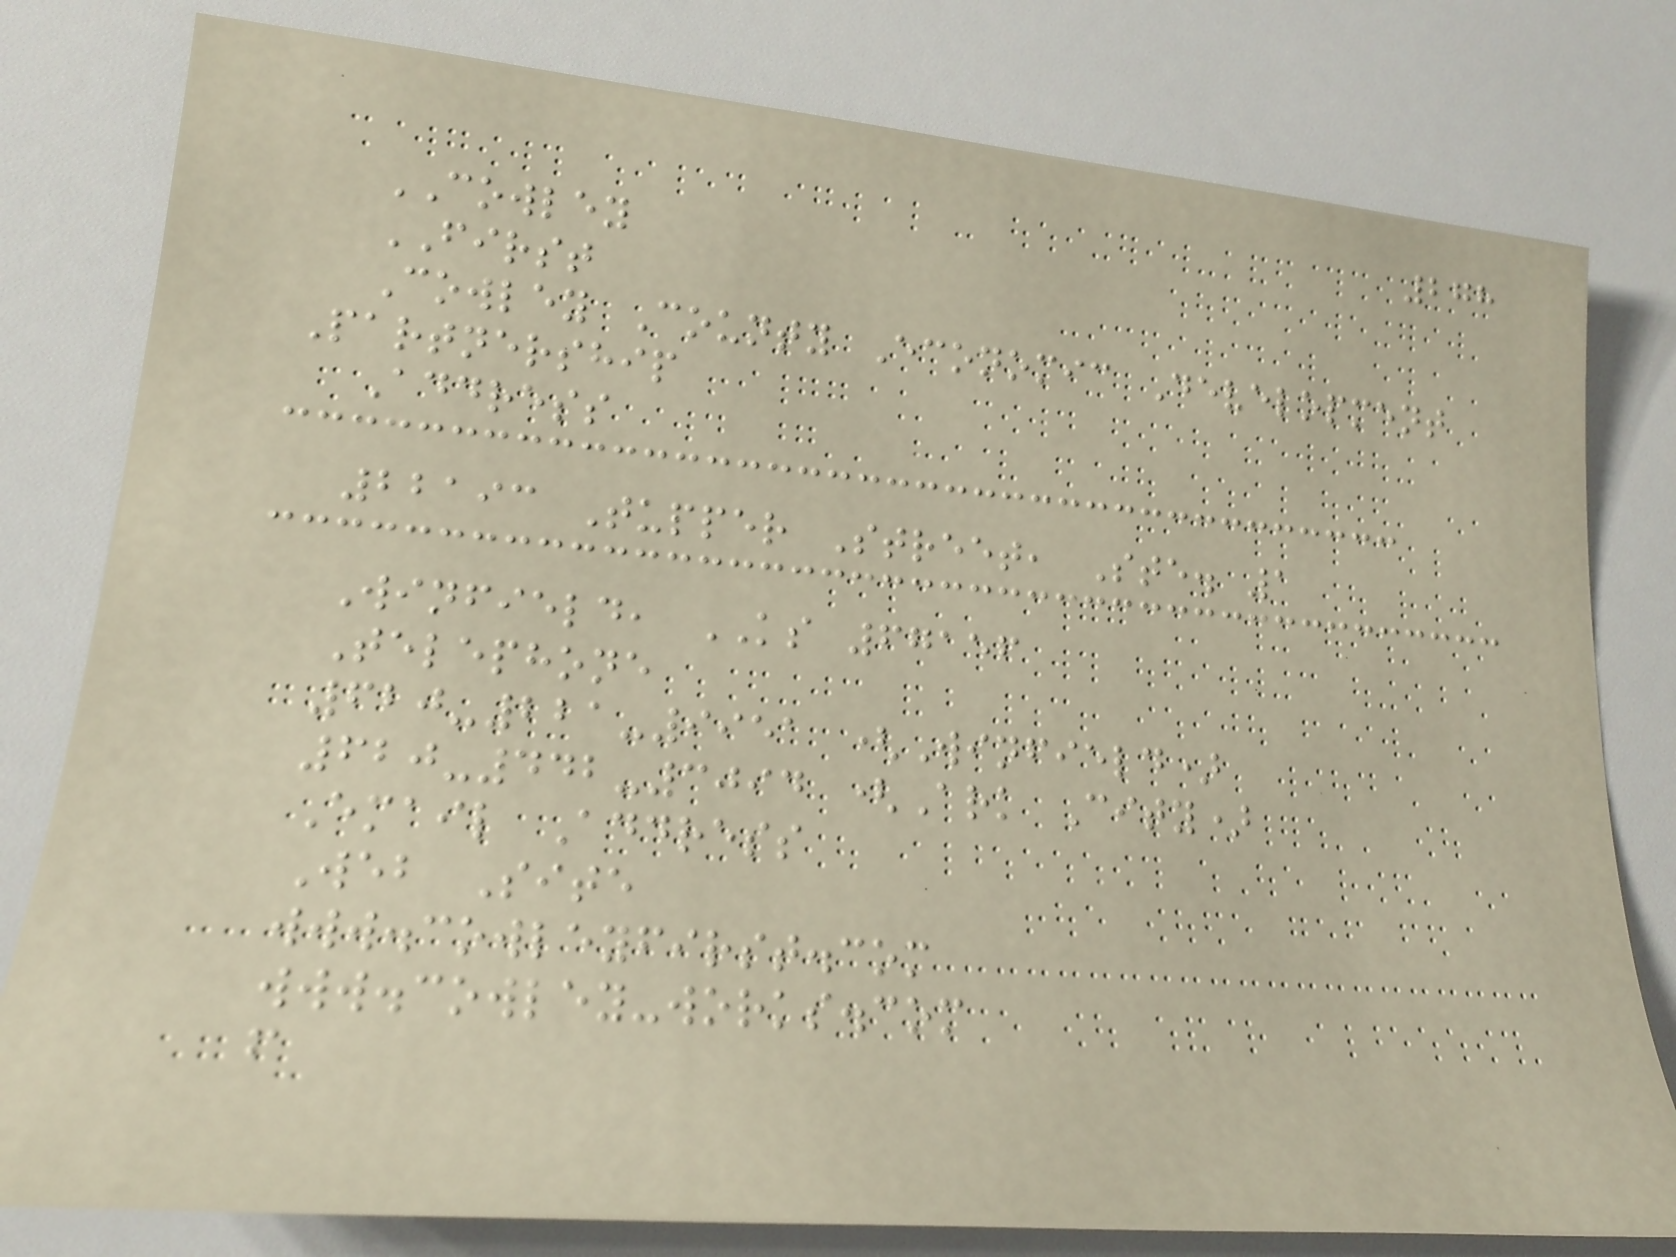278
COWLEY
FIRST
Cowley County Economic Development
Partnership
Address
22193 Tupper Street, Ste. 1
Winfield, KS 67156
Telephone
620-221-9951 (Winfield)
620-442-3094 (Ark City)
Email Address
Web Site
www.cowleyfirst.com
www.cowley-works.com
f
